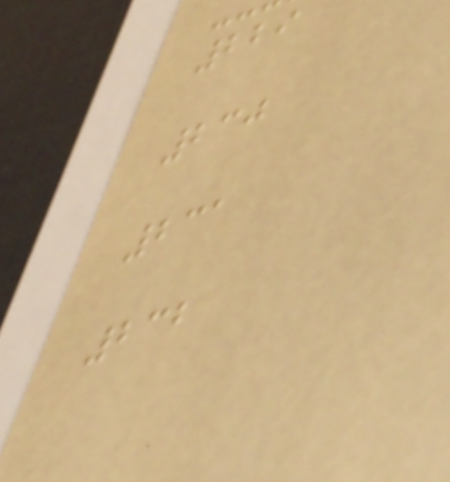229
230
231
232
